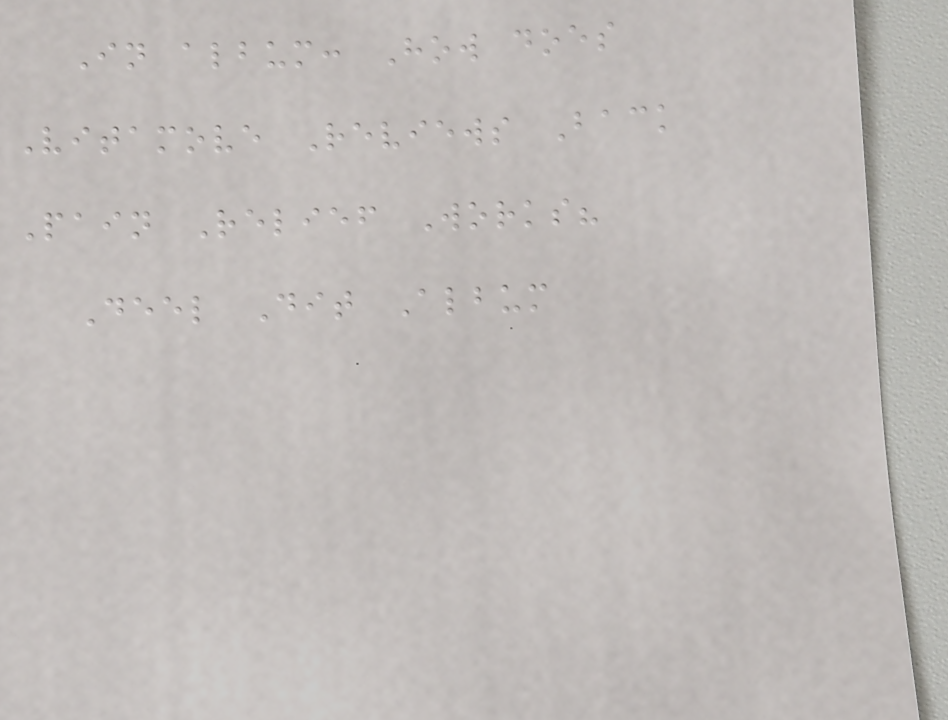In album: How does
Vitamove Reviews Back
Pain Relief Works?
Deel Dit Album
